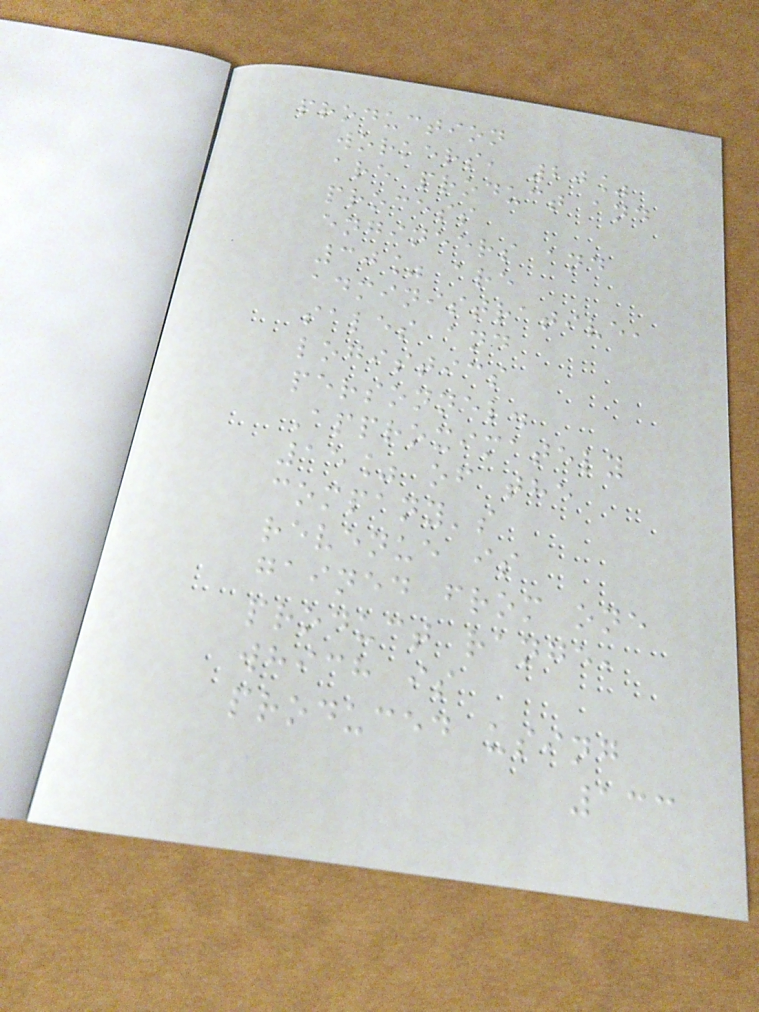production
workers, 20%
are product and
process
engineers and
30% are
administrative,
sales and
logistics
personnel.
Approximately
15% of the
company's
revenue is
gained from one
product range,
which is
produced using
133
